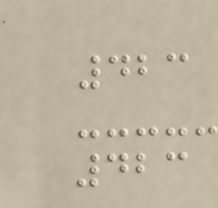423
423
